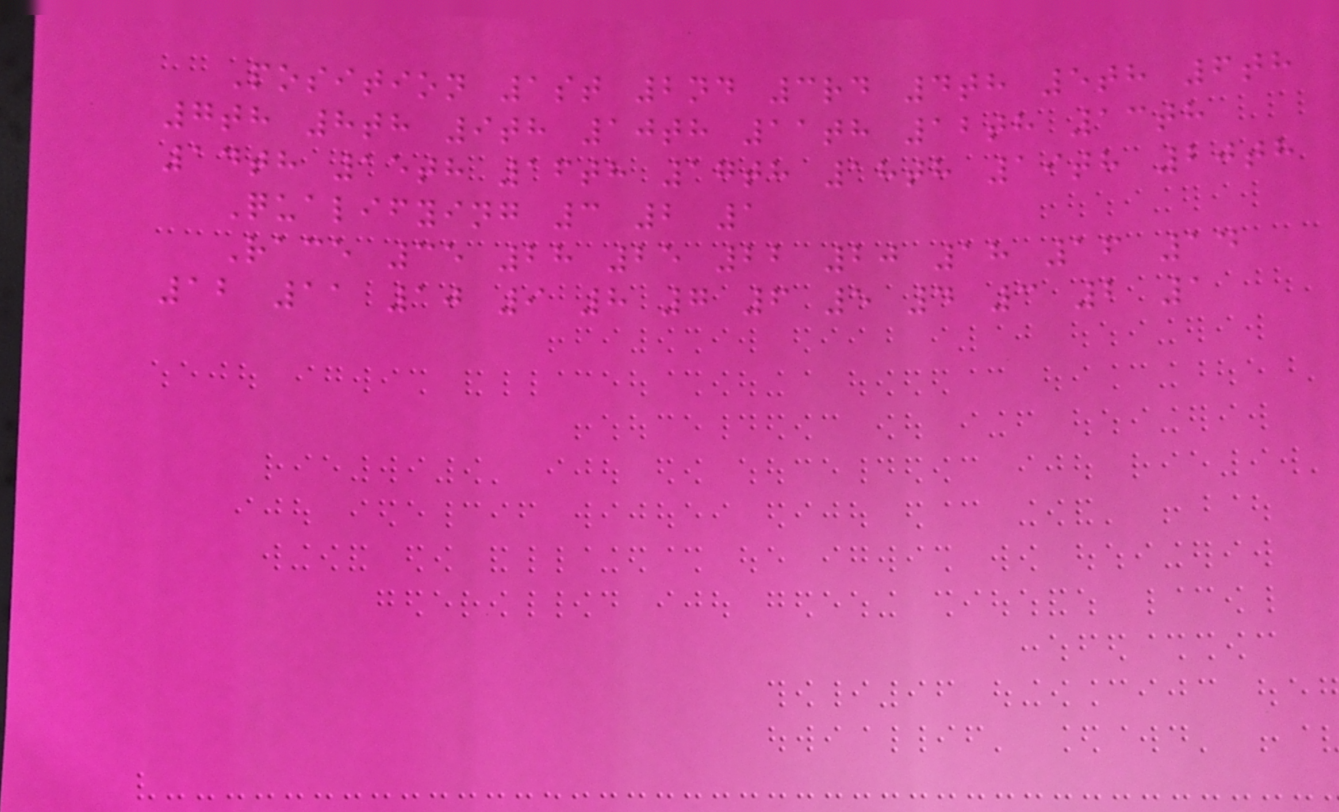Position 1st 2nd 3rd 4th 5th 6th
7th 8th 9th 10th 11th 12th 13th
14th 15th 16th 17th 18th 19th 20th
Qualifying 3 2 1
Race 35 28 25 22 20 18 16 14
12 11 10 9 8 7 6 5 4 3 2 1
